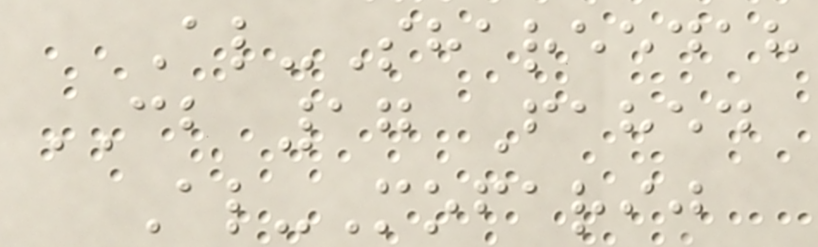Al-Shareedah
CB 17 Fahed
Al-Mofarij
